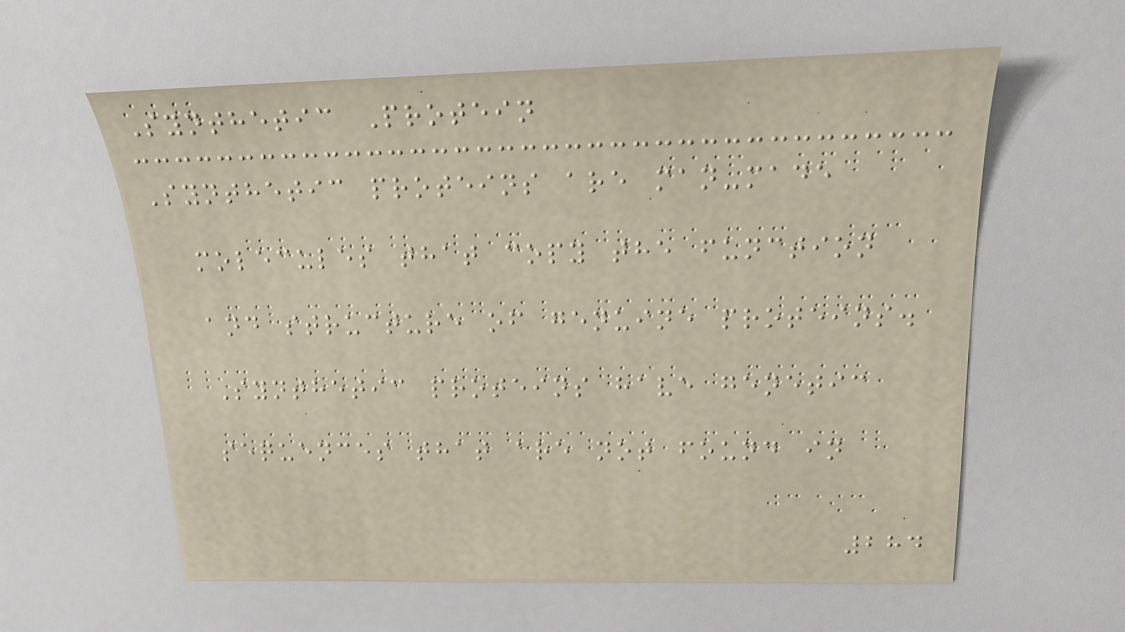Synthetic Protein
Synthetic proteins are man-made
molecules that copy the function
and structure of genuine proteins.
Synthetic proteins have genetic
sequences that are not found in
284
